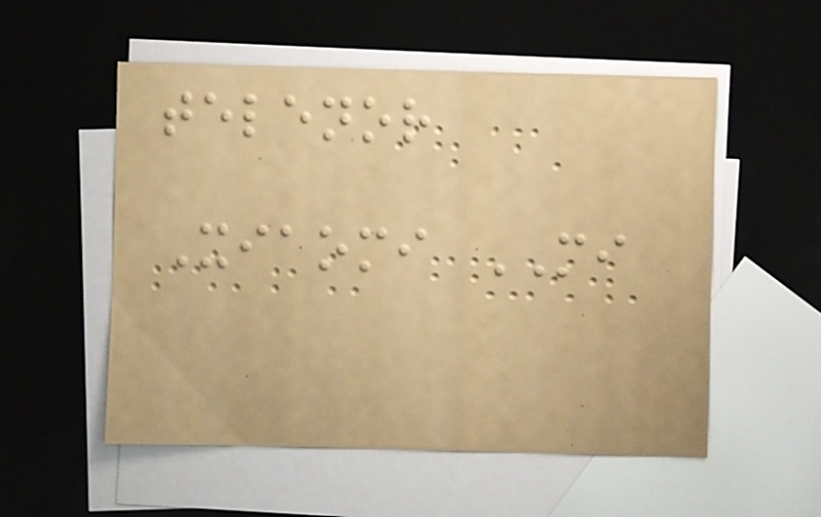telenor
Xiaomi MI
